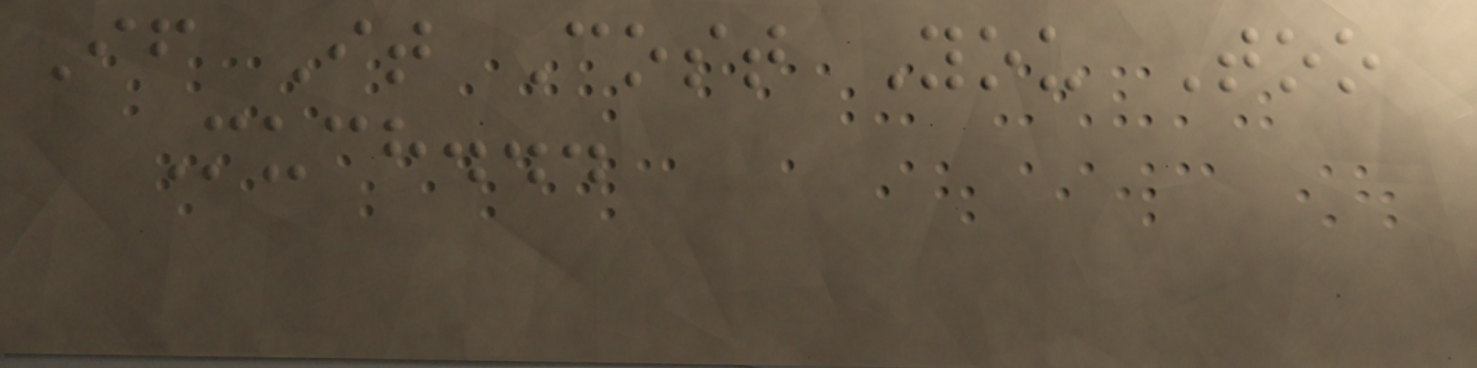If It Cost You Too
Much...
